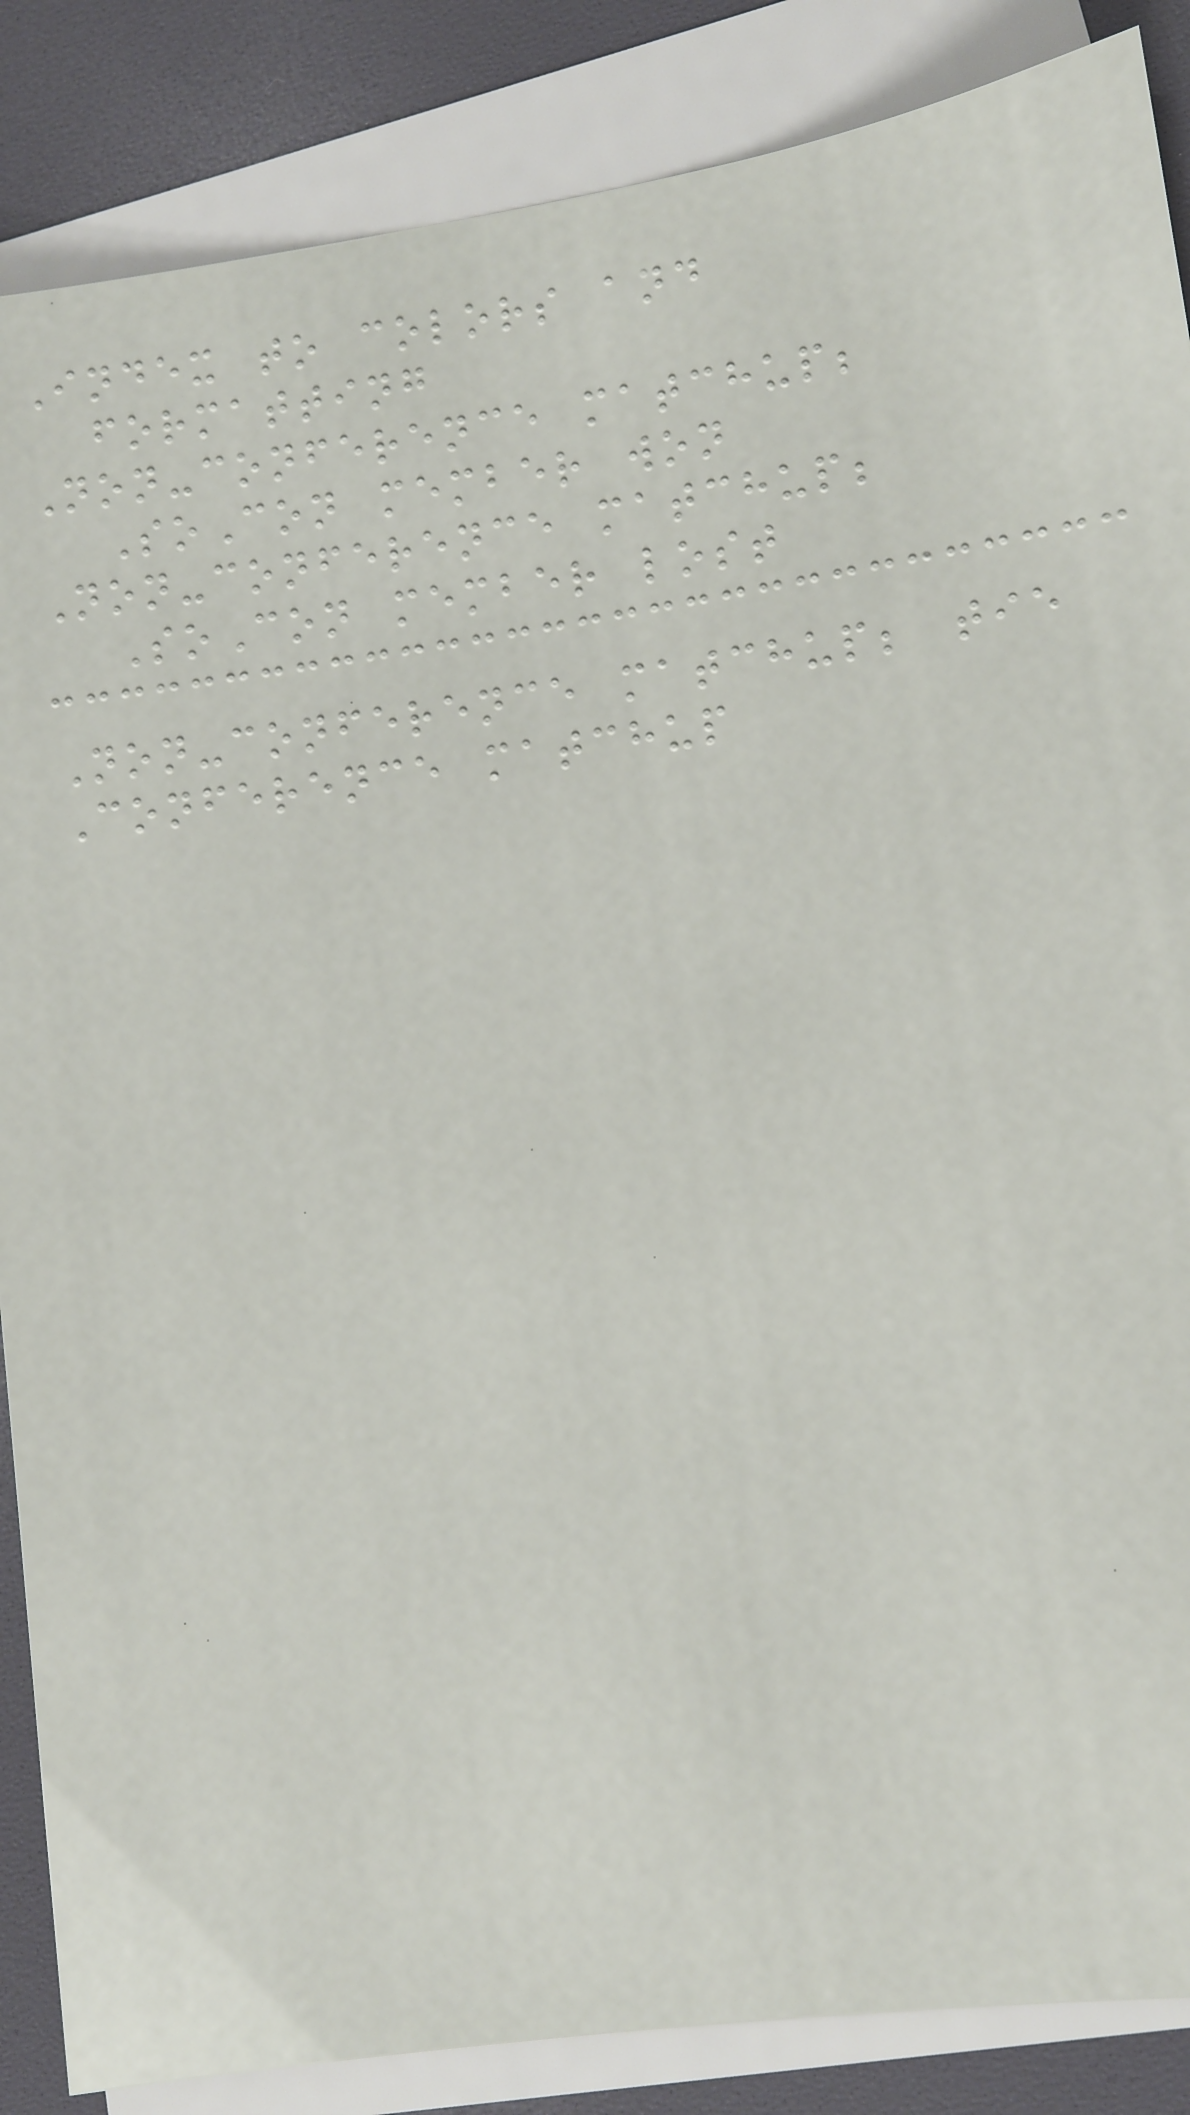Index to colors and
formatting
Non-conference matchup;
SoCon member won
Non-conference matchup;
SoCon member lost
Non-conference matchup; tie
Conference matchup
